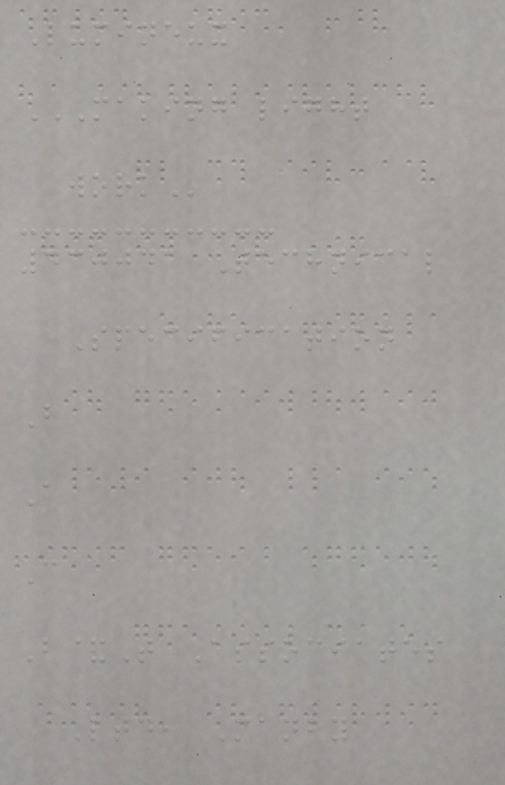Lumineux
MAKING LIGHT
WORK
430041 Technical
Specification
B
A
C
B&T Associates
Ltd, Manby
